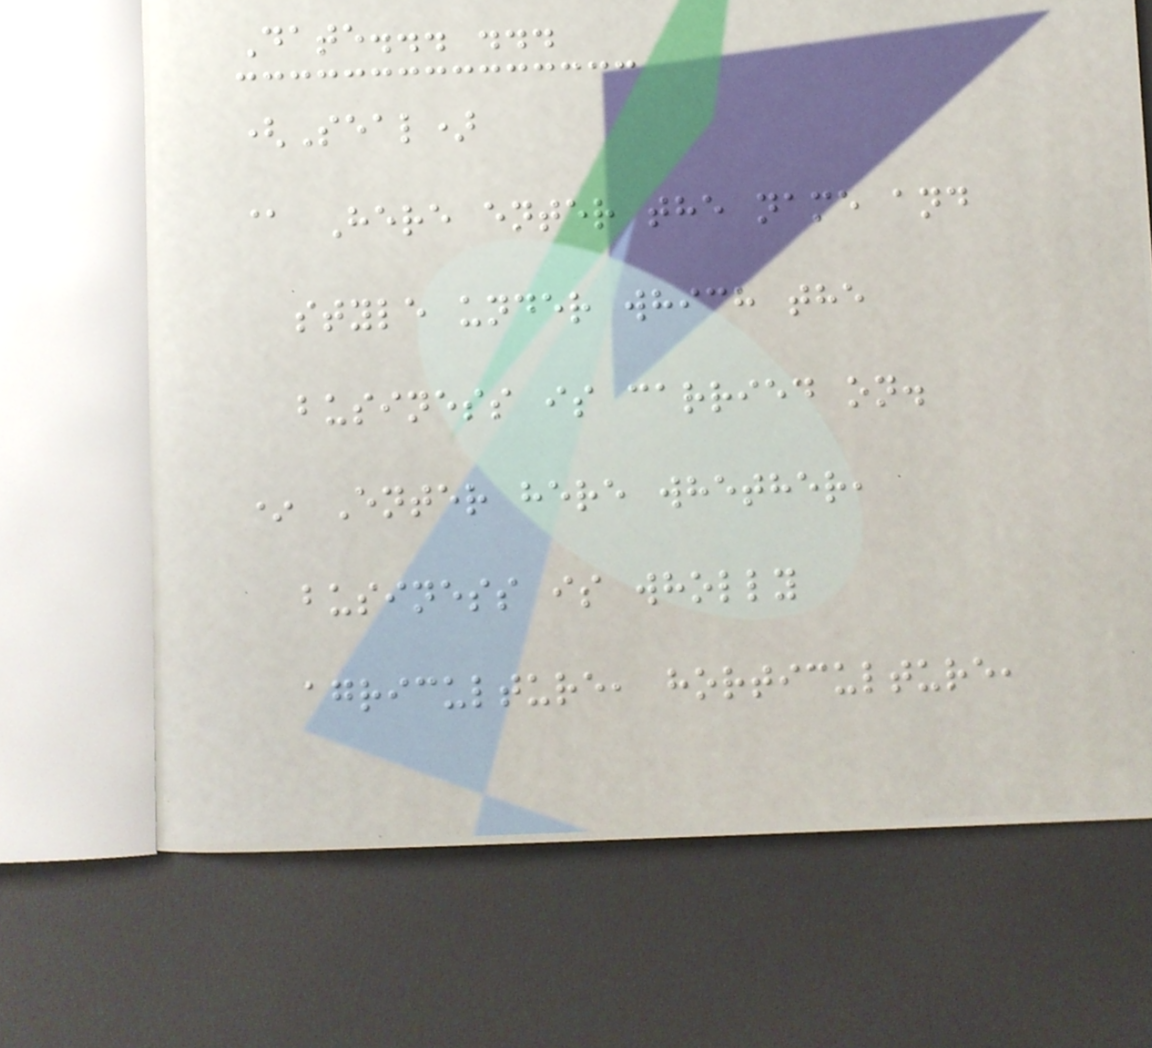Date... ...
(Seal)
@ Here enter the name and
style under which the
business is carried on.
* Enter here whether,
business is wholly
agriculture, horticulture,
